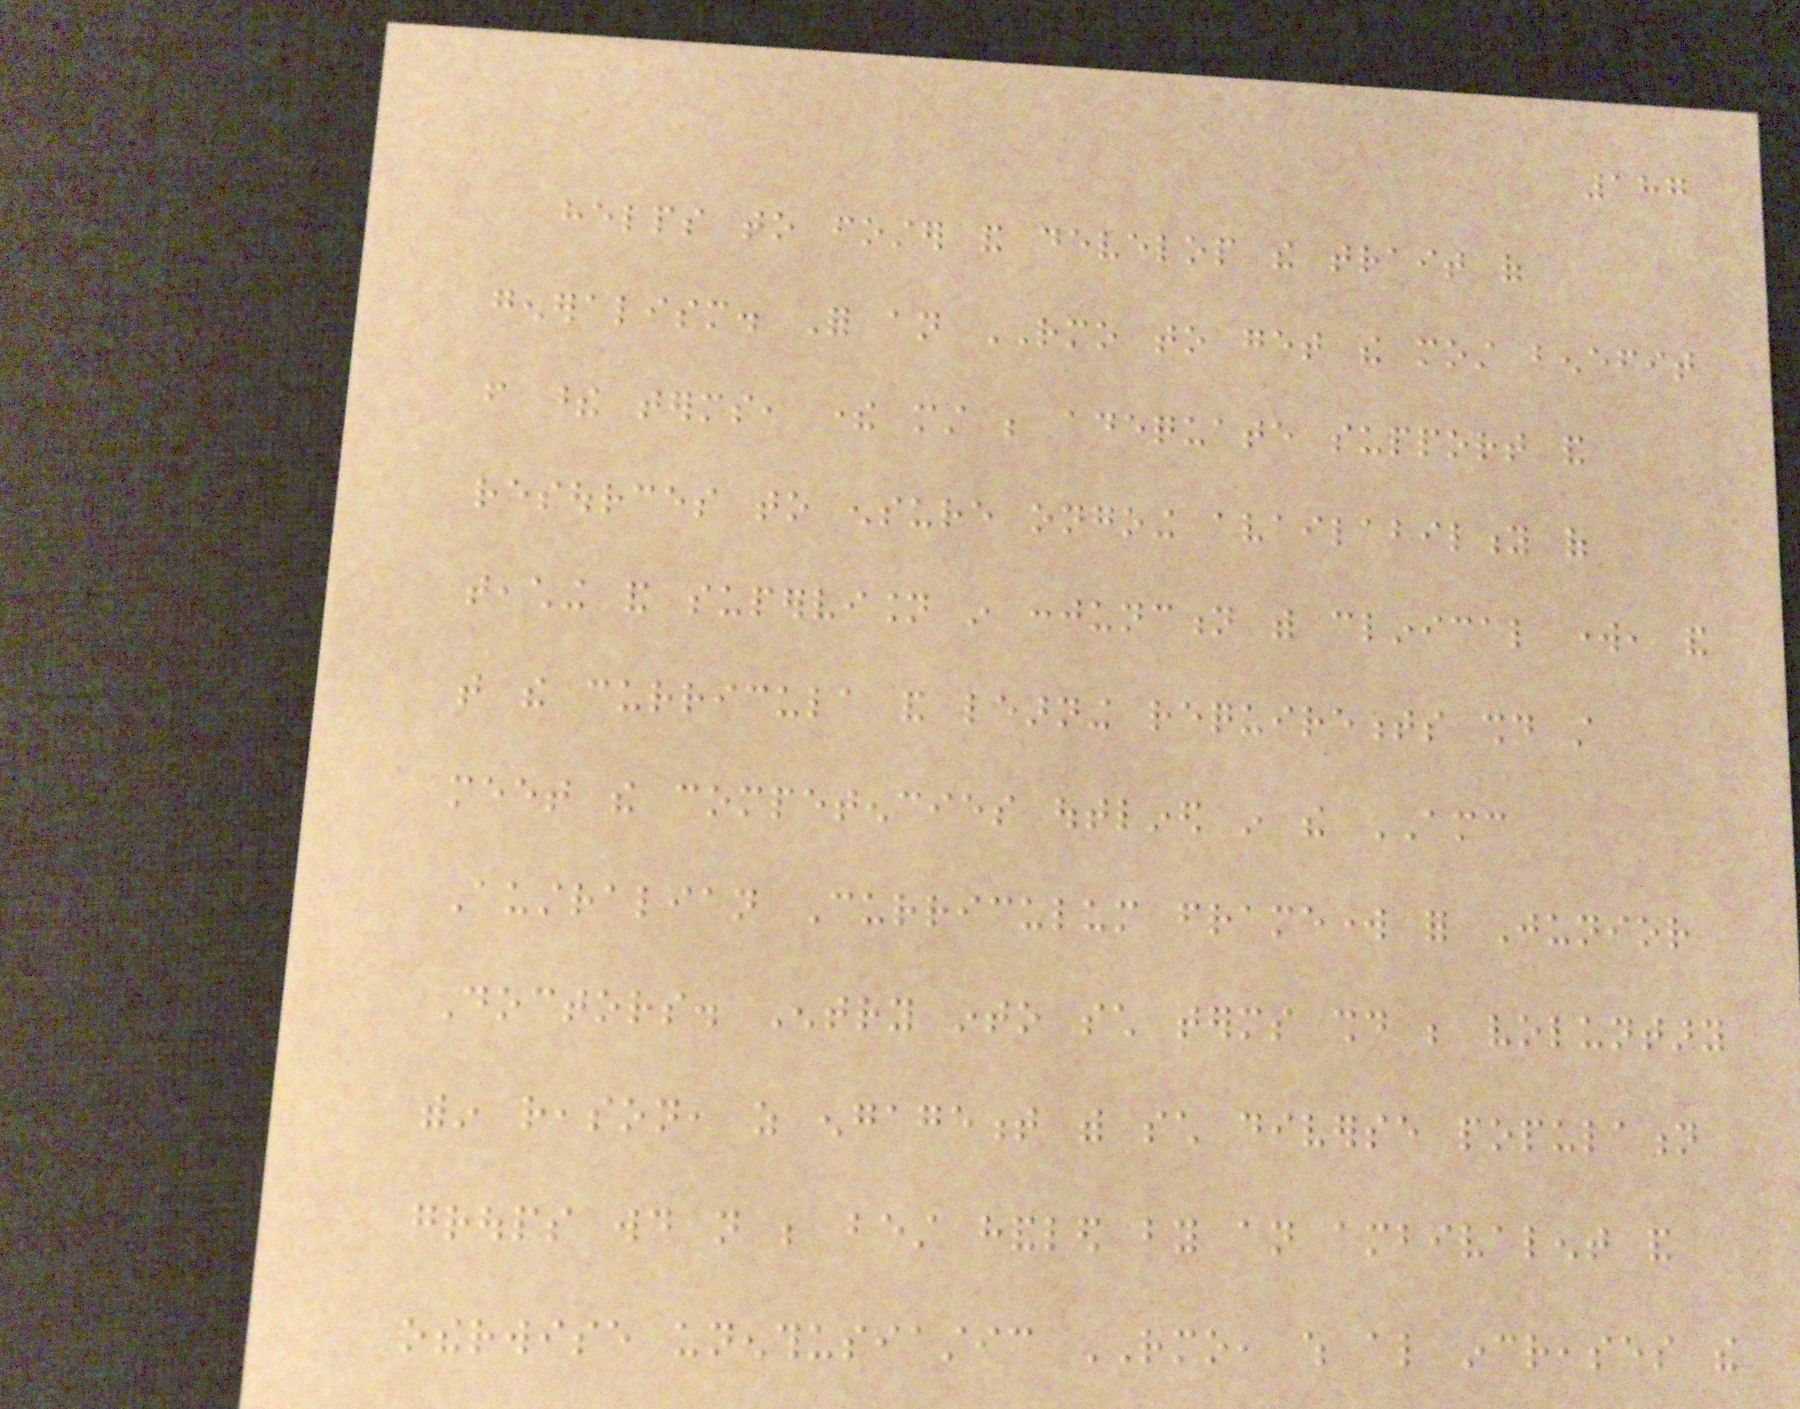187
helps to foster and develop the trait of
generalism. For an RMO to get the most benefit
from these terms, there must be adequate support and
resources to ensure ongoing availability of
teaching and supervision in conjunction with clinical work, and
that the curricula and learning requirements should still
meet the competencies outlined in the AMC
Australian Curriculum framework for Junior
Doctors. Entry into such terms should be voluntary
within reason, as engagement with such diverse population
groups would not be best handled by an ambivalent and
otherwise unenthusiastic RMO, which also increases the
